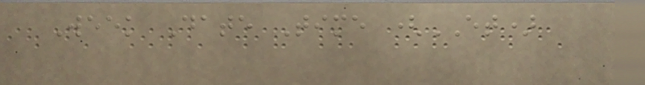Week Date Time (ET)
